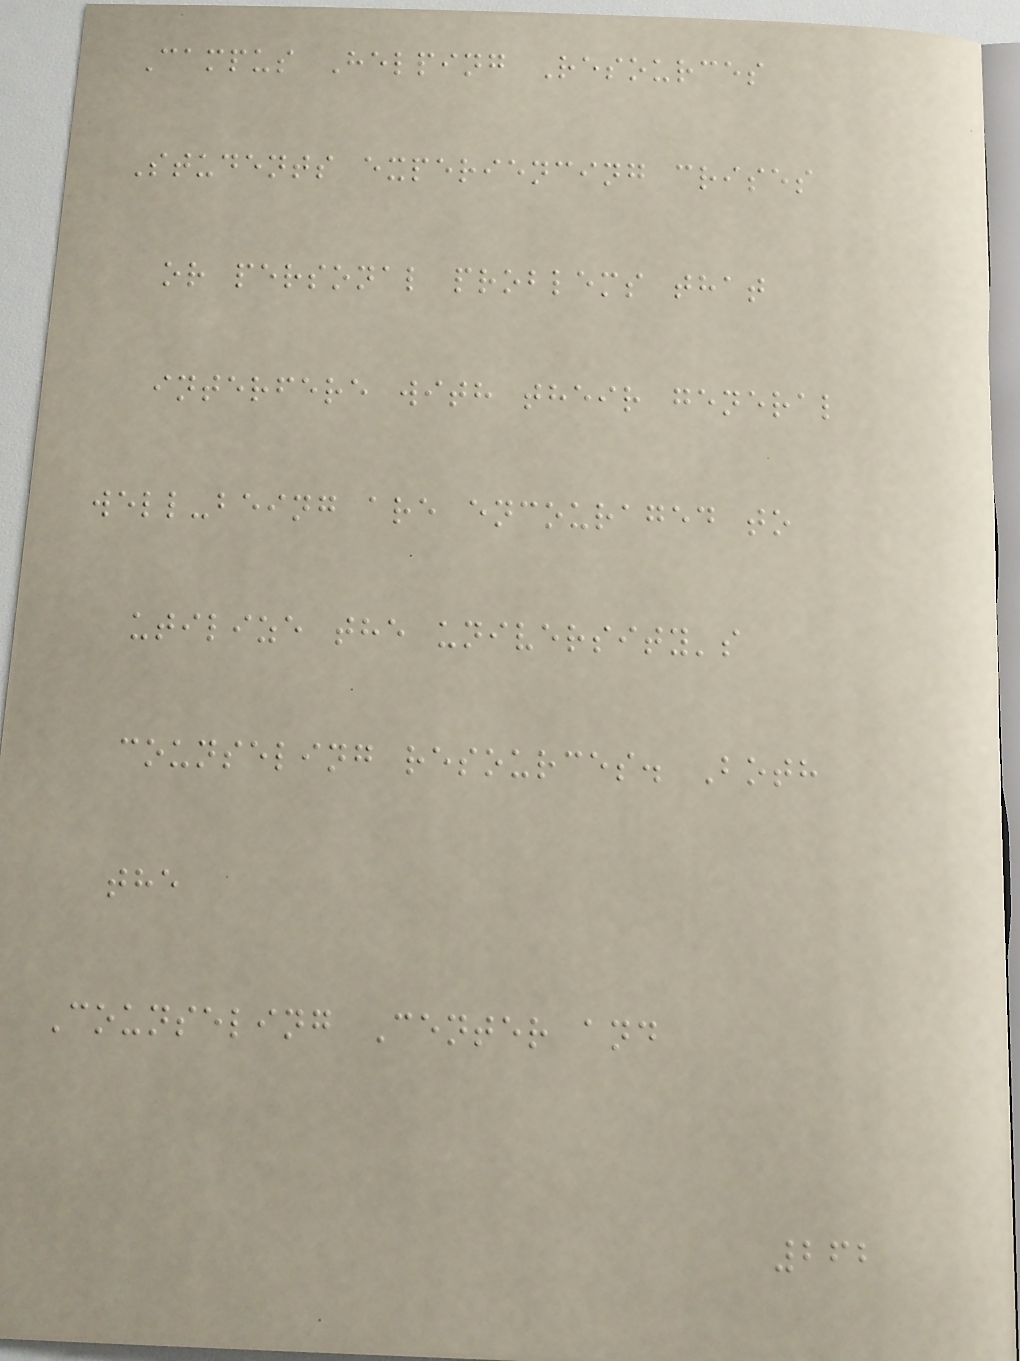Campus Helping Resources
Students experiencing crises
or personal problems that
interfere with their general
well-being are encouraged to
utilize the university's
counseling resources. Both
the
Counseling Center and
262
